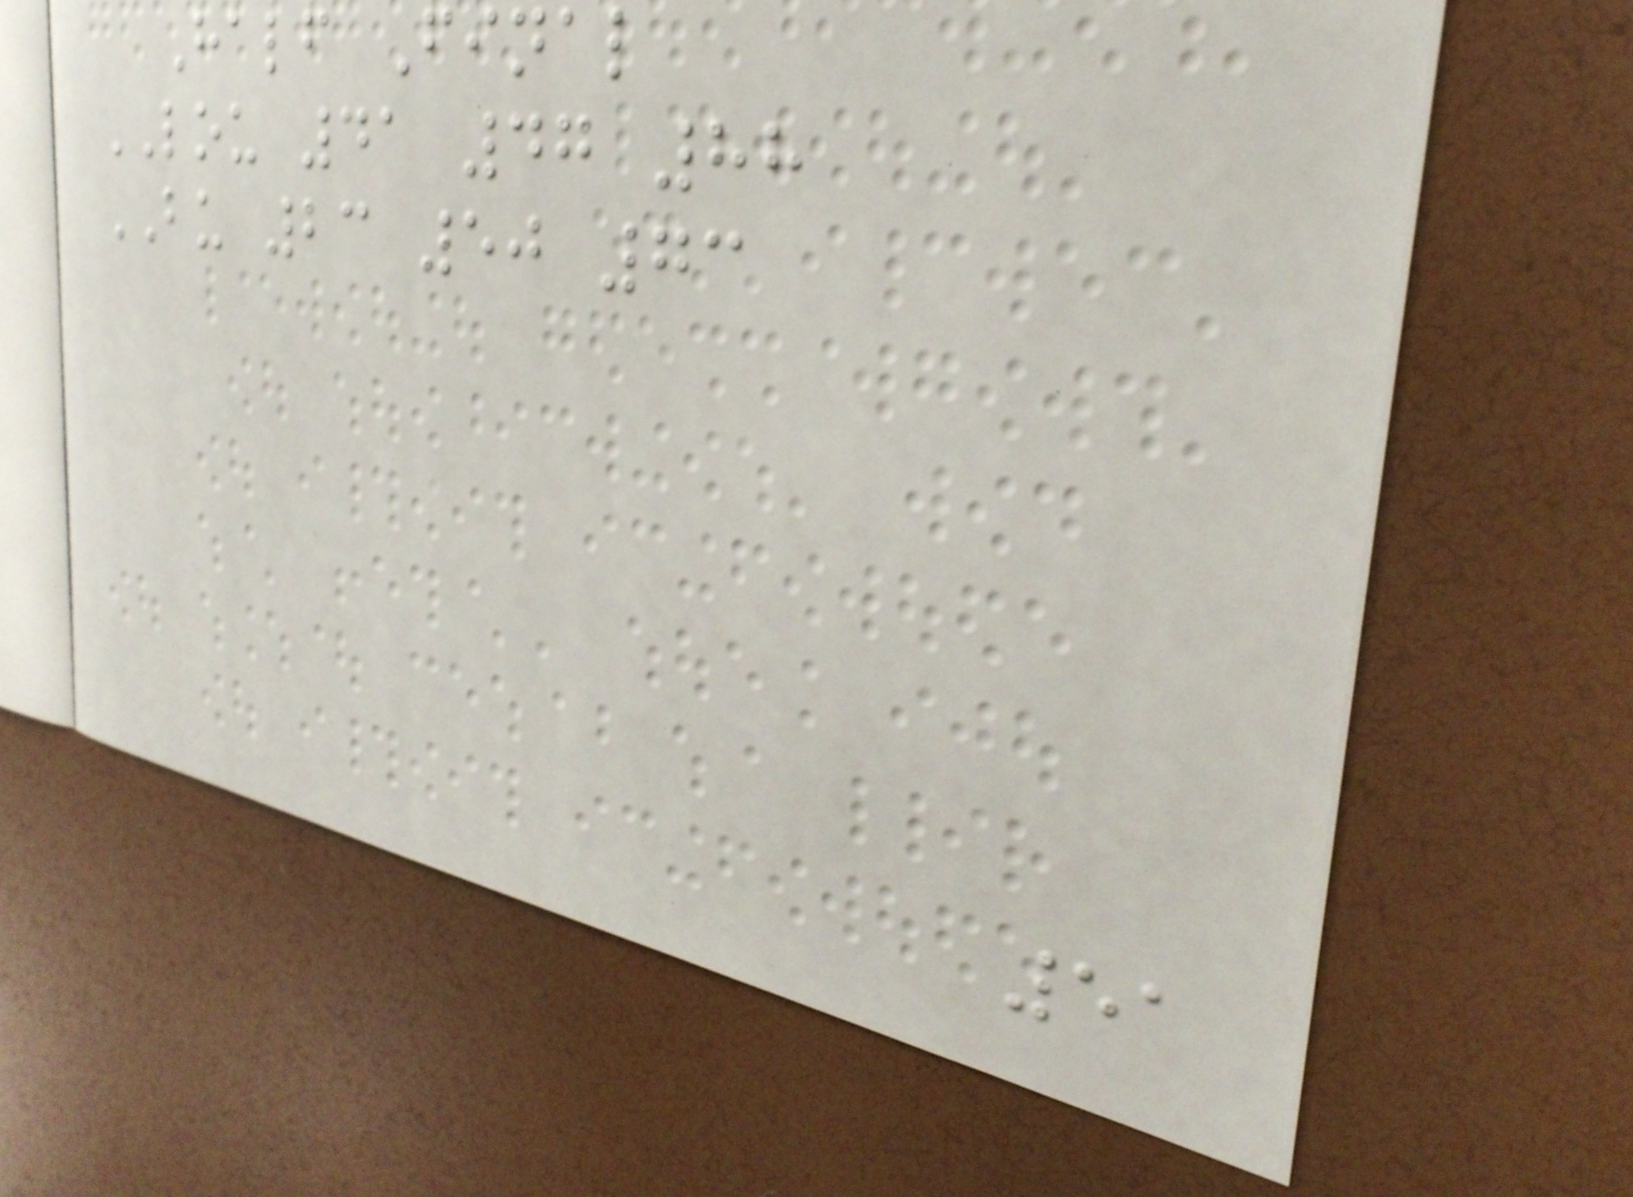Half Final
LOU 41 47 88
BU 23 50 73
51
